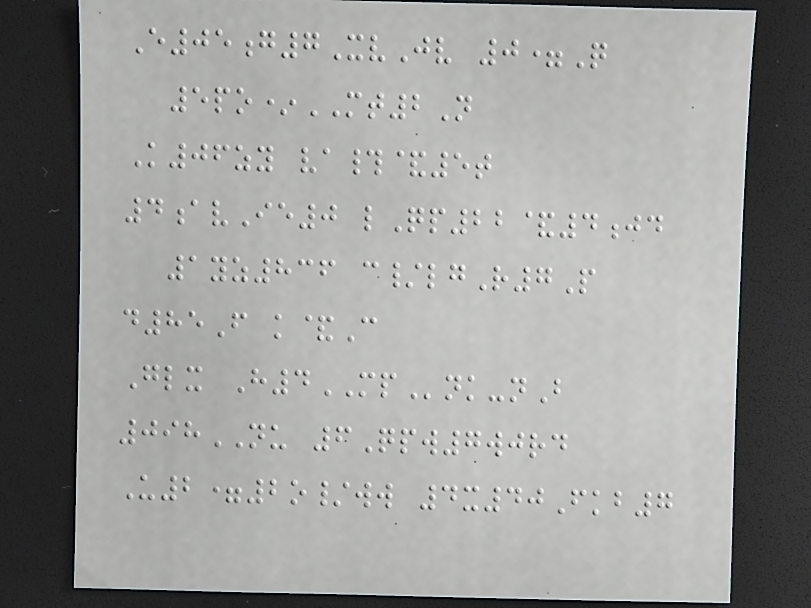E05g7XvJv 0=Q
5po*MT2N
K06zy va#&5t
4avIe0 lQp22&4jd
1yz836 c/lgR7P
d85F k&C
Glx H4MPnk-nB
098NU 6Qpw7wjrd
U2=2o/ww 4x40Fkb7
